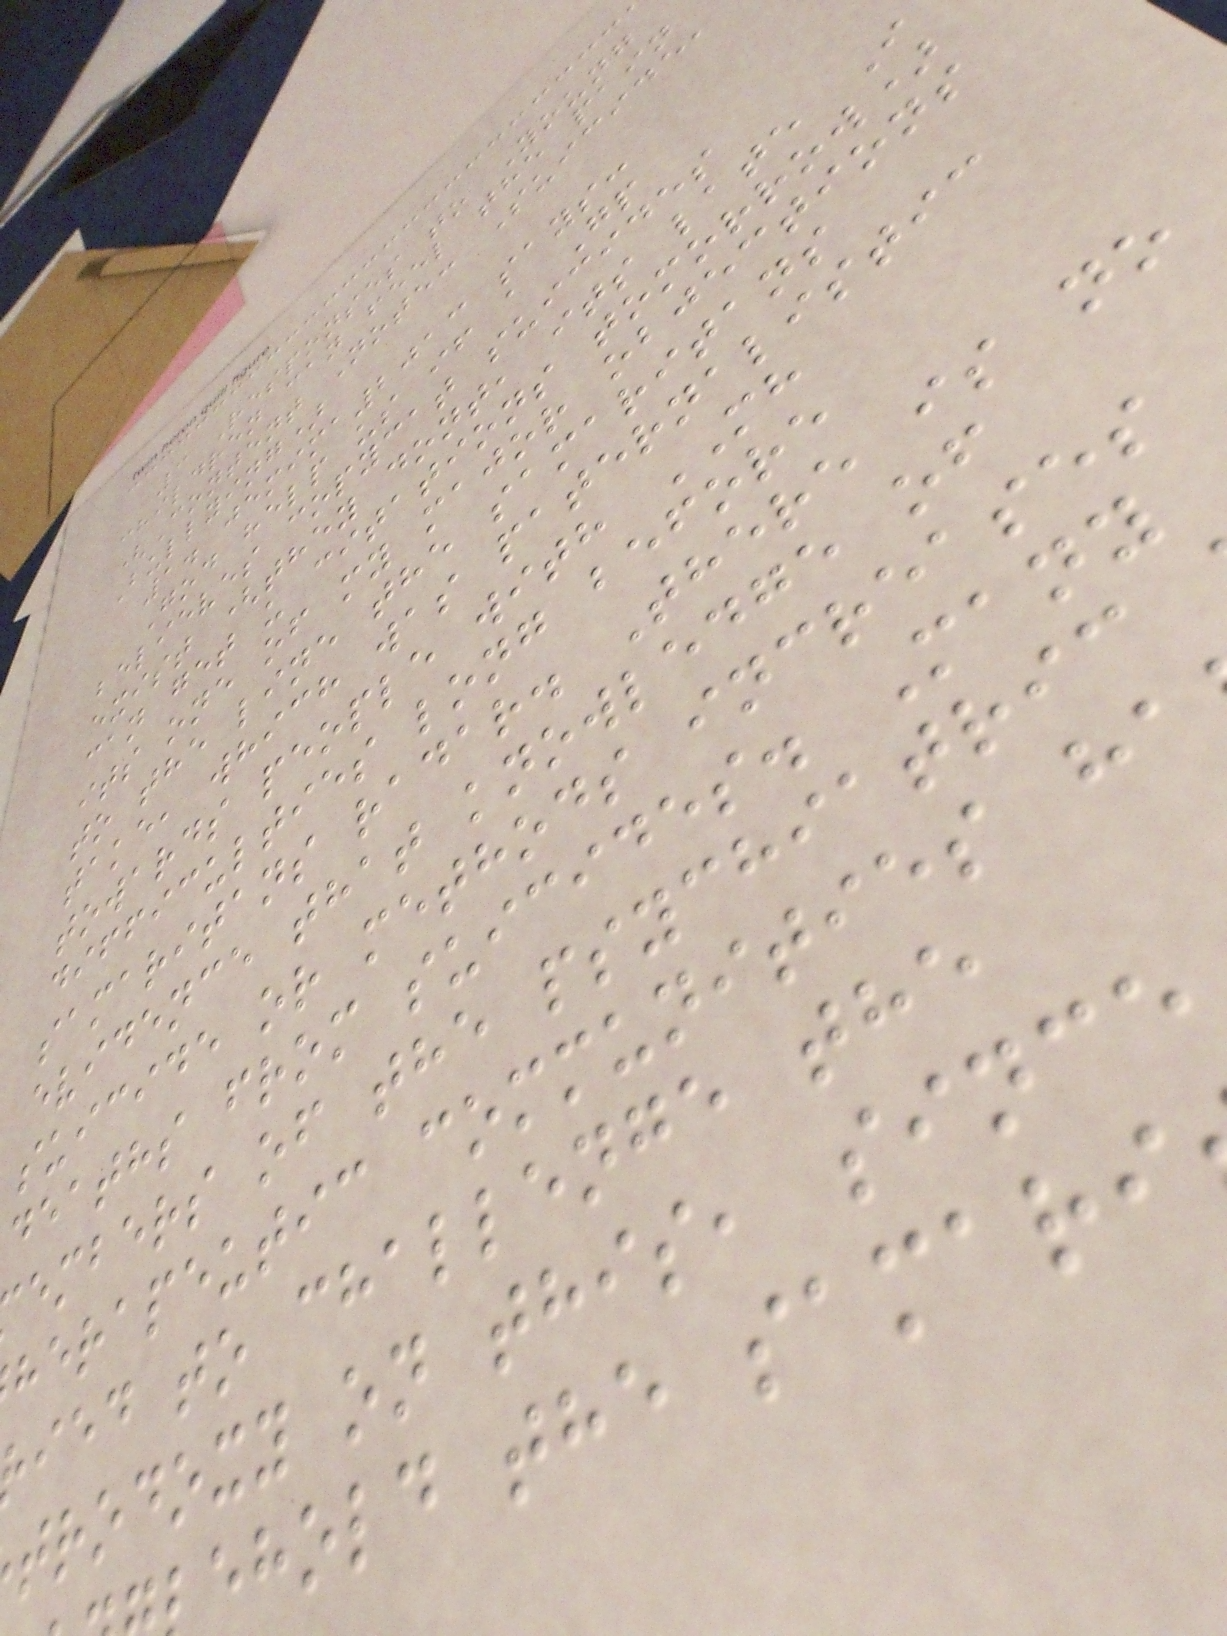3 Responses to Young
children can feel the pain
(Content Note: Suicide,
Bullying)
1. jemima2013 says:
God help us if a Gp
believes copycat suicides
exist (they dont, its late I
can get u citations tomorrow)
its one of my major objections
to the line the samaritans
take, which was paternalistic
towards people with MH
difficulties long before
samaritans radar. There is no
evidence that knowledge of
suicide or methods increases
deaths from suicides. Many
embers of the psychiatric
herapeutic communities ha
ied to challenge the
trodoxy on this, since
ehold the samari
